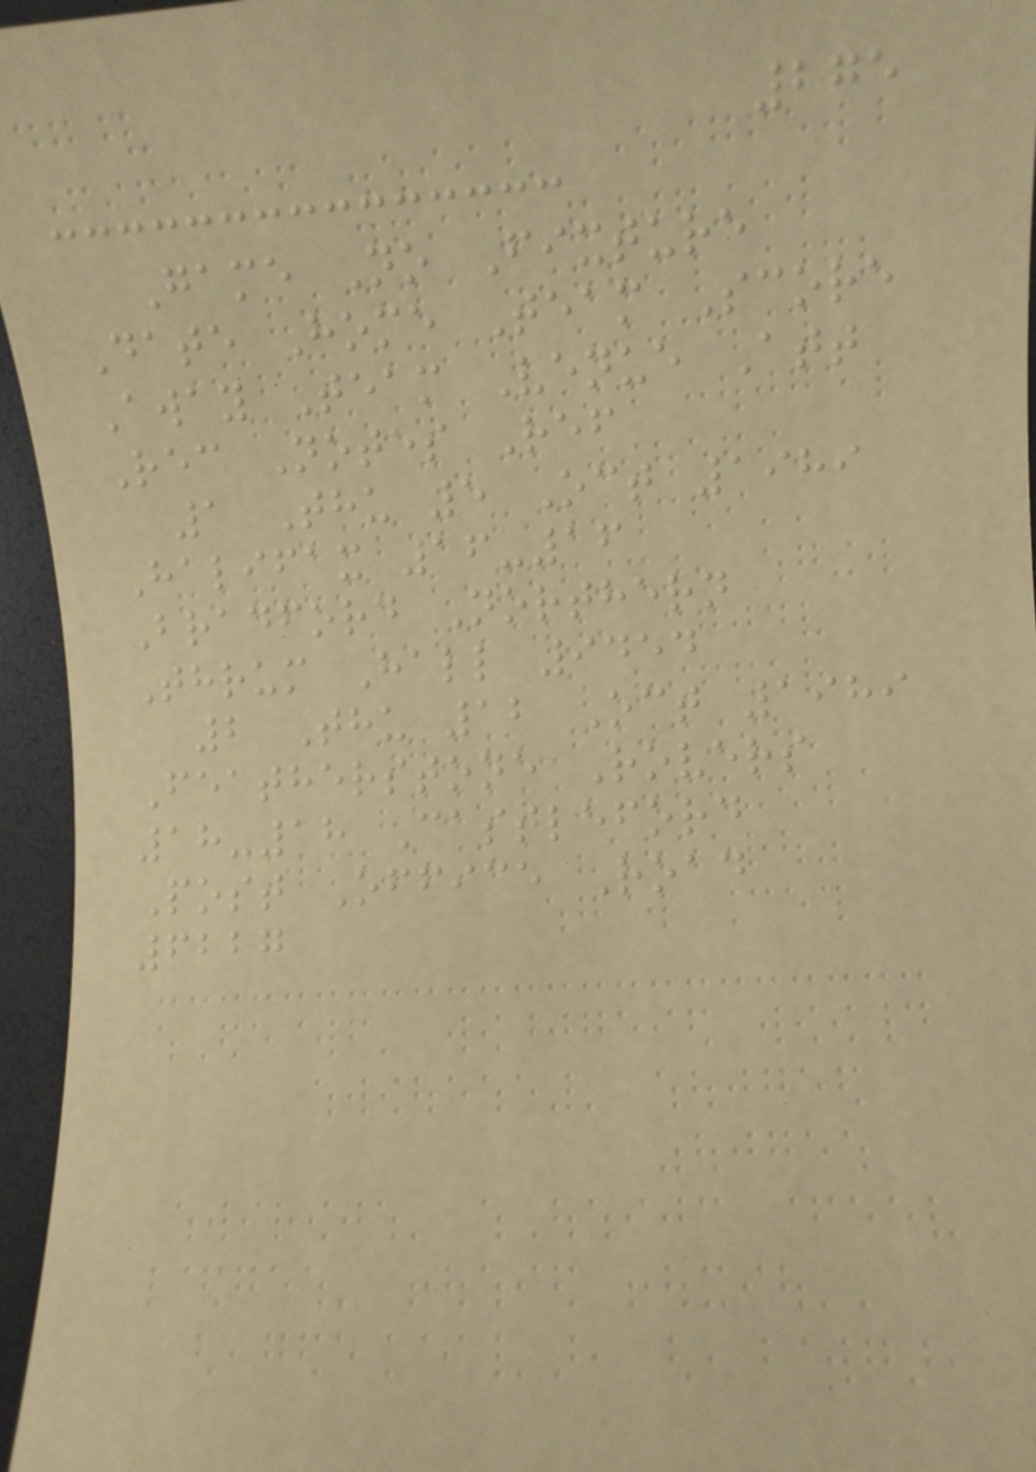275
Game No Fixture
Date Home Team Score
Away Team Venue Att
Rec Notes Ref
1 Thu 5 Oct 1989
Halifax 16-16
Bradford Northern
Thrum Hall 9454
2 Thu 12 Oct 1989
Featherstone Rovers
18-18 Castleford
Post Office Road
6227
